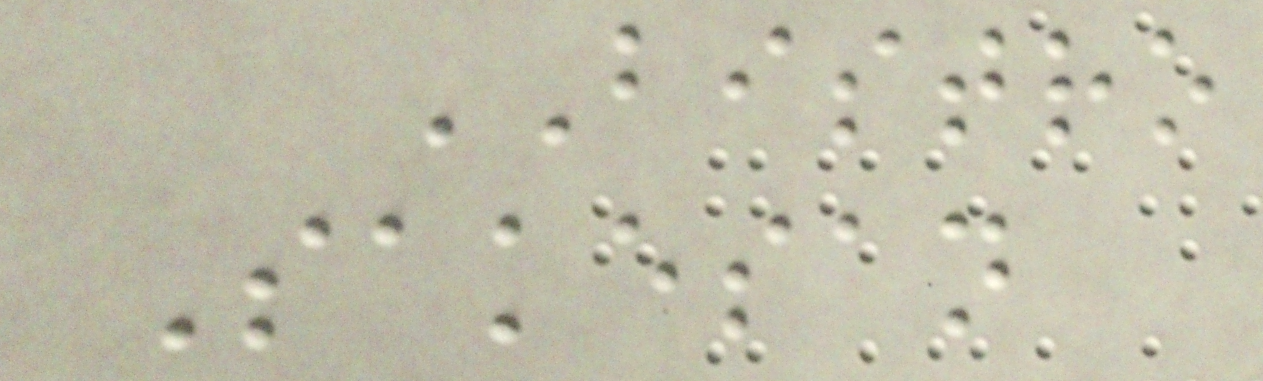BISTRO
Sakesan
